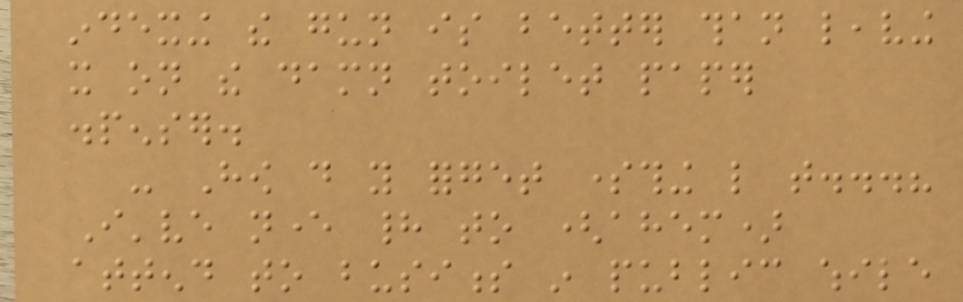indexing the gun is better than leaving
it on the damn toilet paper
dispenser.
- How do you forget something like that...?
I've never had to (ahem)
attend to business in public while
